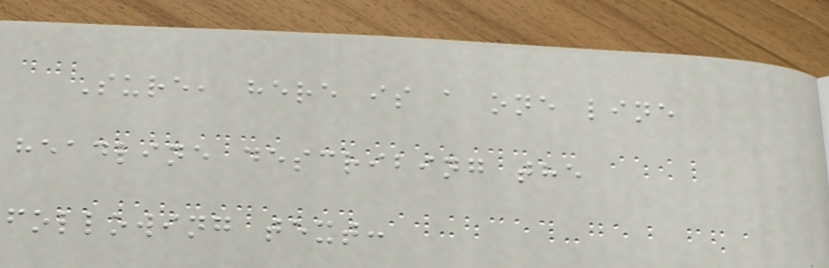Sure, here is a one line
headline describing the
following text:
